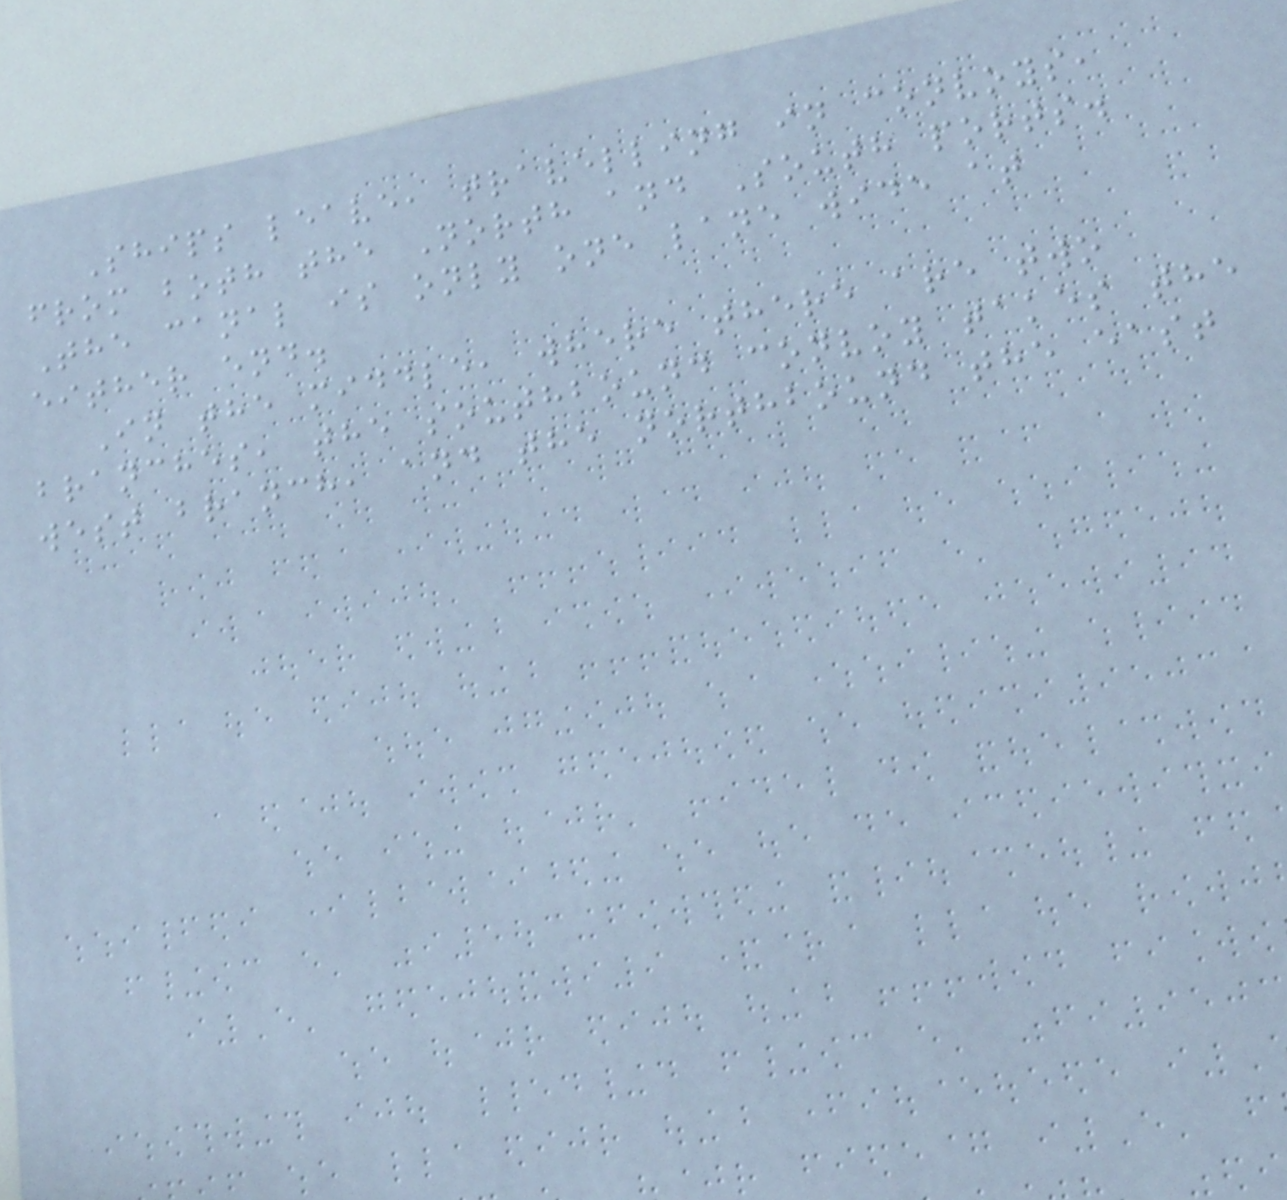Ships leave, travelling in convoys,
from both the North and South ports.
The canal is only one lane wide at
either end.
In the middle, where there are two
branches, the southbound convoy takes the
west branch, and the northbound the east
